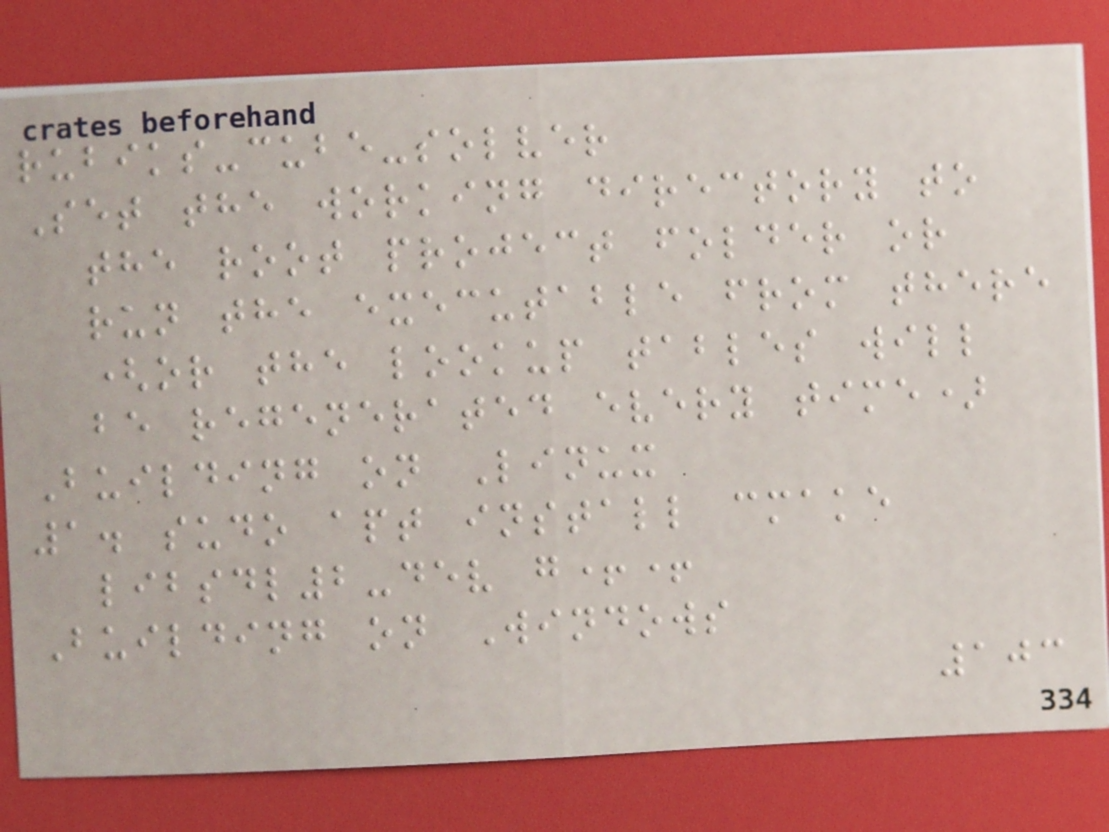rubiks-cube-solver
Set the working directory to
the root project folder or
run the executable from there
(or the lookup tables will
be regenerated every time)
Building on Linux
1. sudo apt install cmake
libsdl2-dev g++
Building on Windows
103
